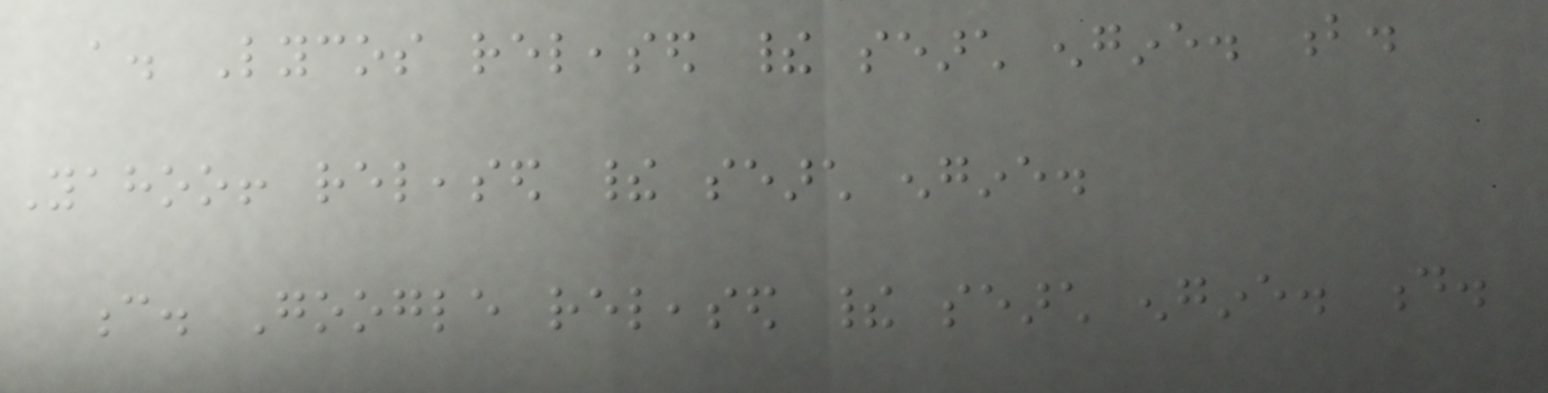a. Lycos released their search engine. b.
Yahoo! released their search engine.
c. Google released their search engine. d.
